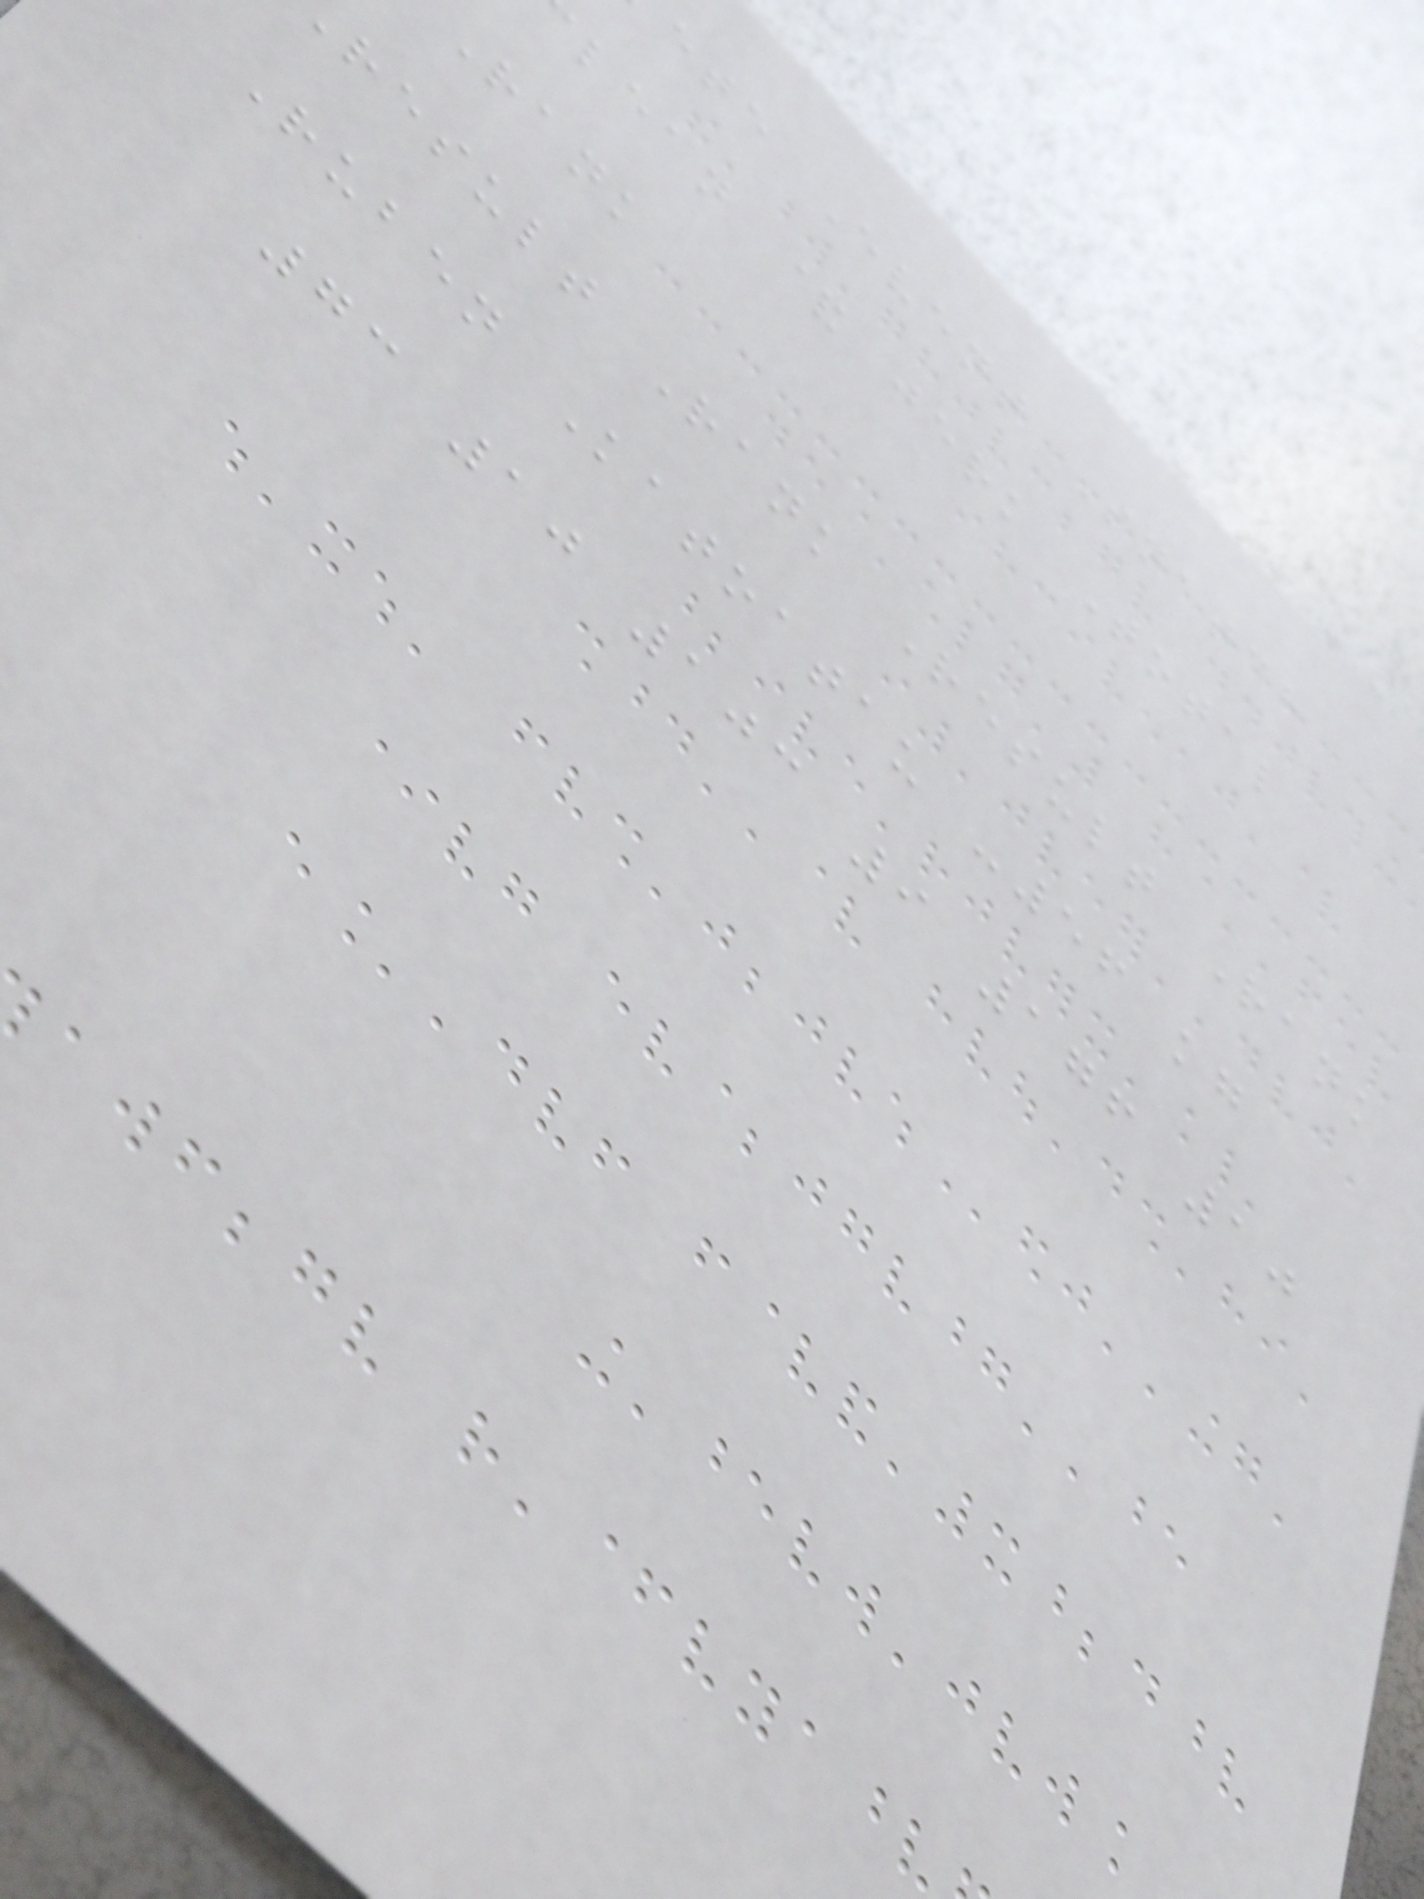ete Event Snatch
lean & jerk Total
Rank
result Rank Result Rank
Ruben Katoatau -56 kg
73 10 103 9 176 10
